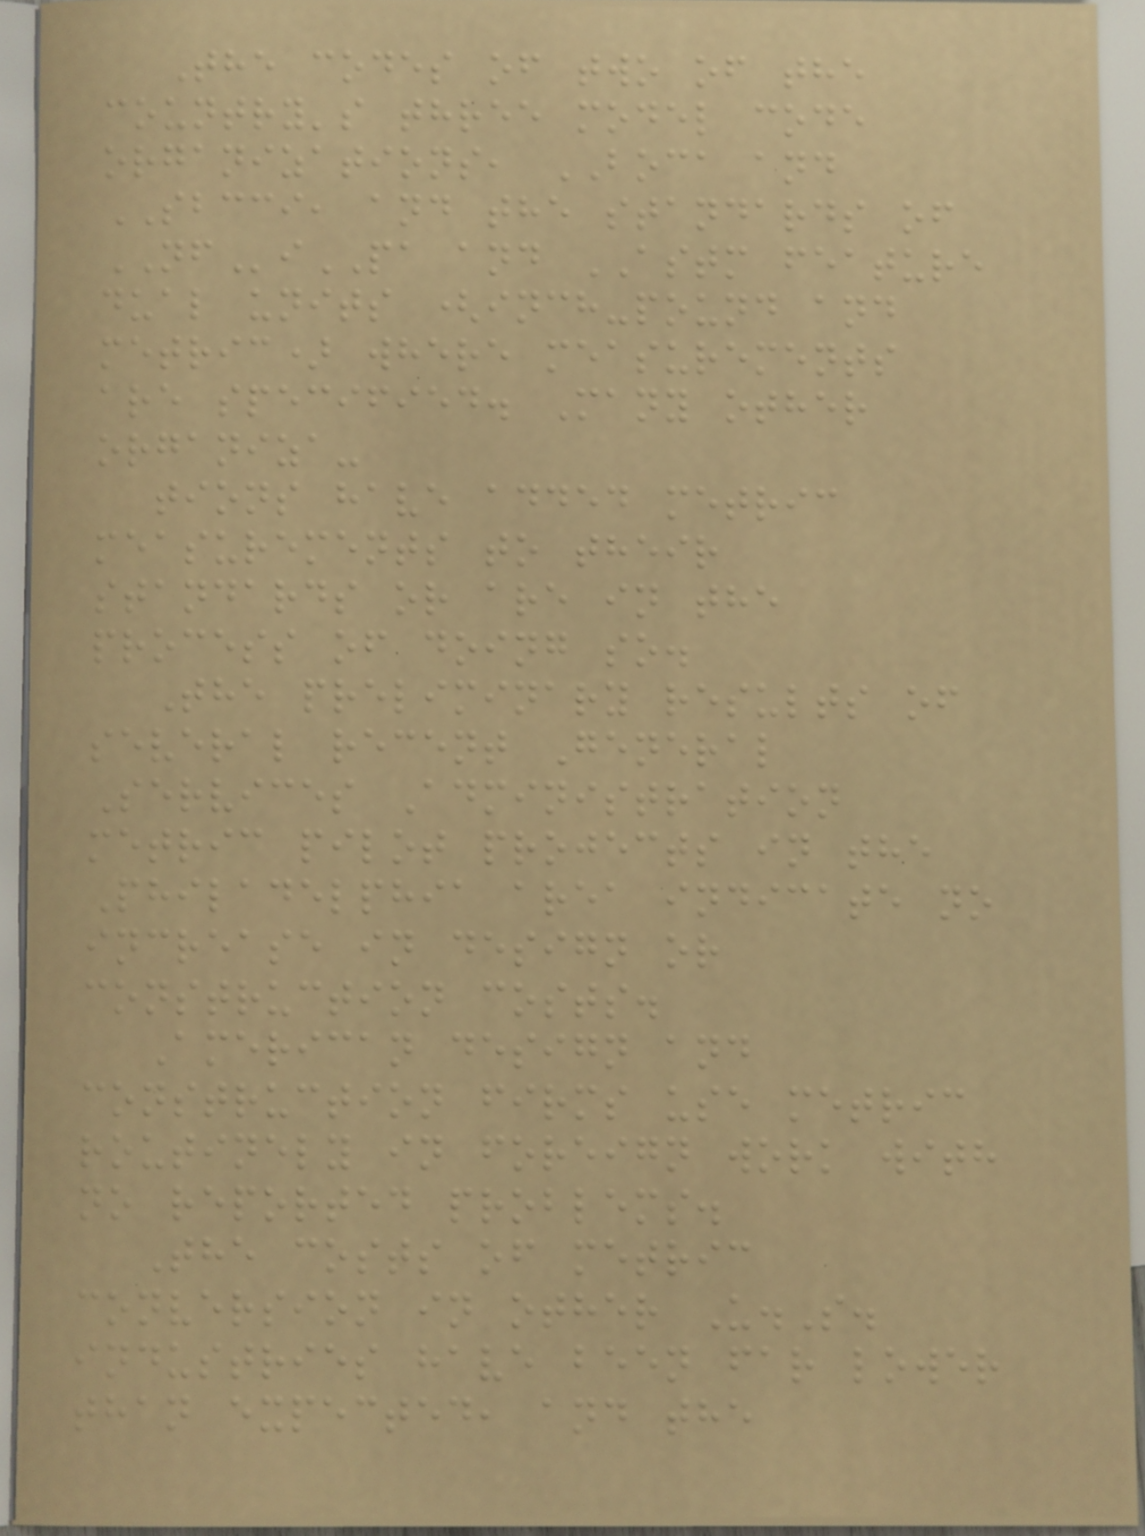The codes of two of the
country's three model code
organizations, BOCA and
SBCCI, and the standards of
NFiPA and ASTM feature
dual units (inch-pound and
metric) where measurements
are specified. Many other
organiza-
tions have added metric
measurements to their
standards or are in the
process of doing so.
The preliminary results of
several recent General
Services Administration
metric pilot projects in the
Philadelphia area indicate no
increase in design or
construction costs.
American design and
construction firms use metric
routinely in foreign work with
no reported problems.
The costs of metric
conversion in other U.S.
industries have been far lower
than expected, and the
